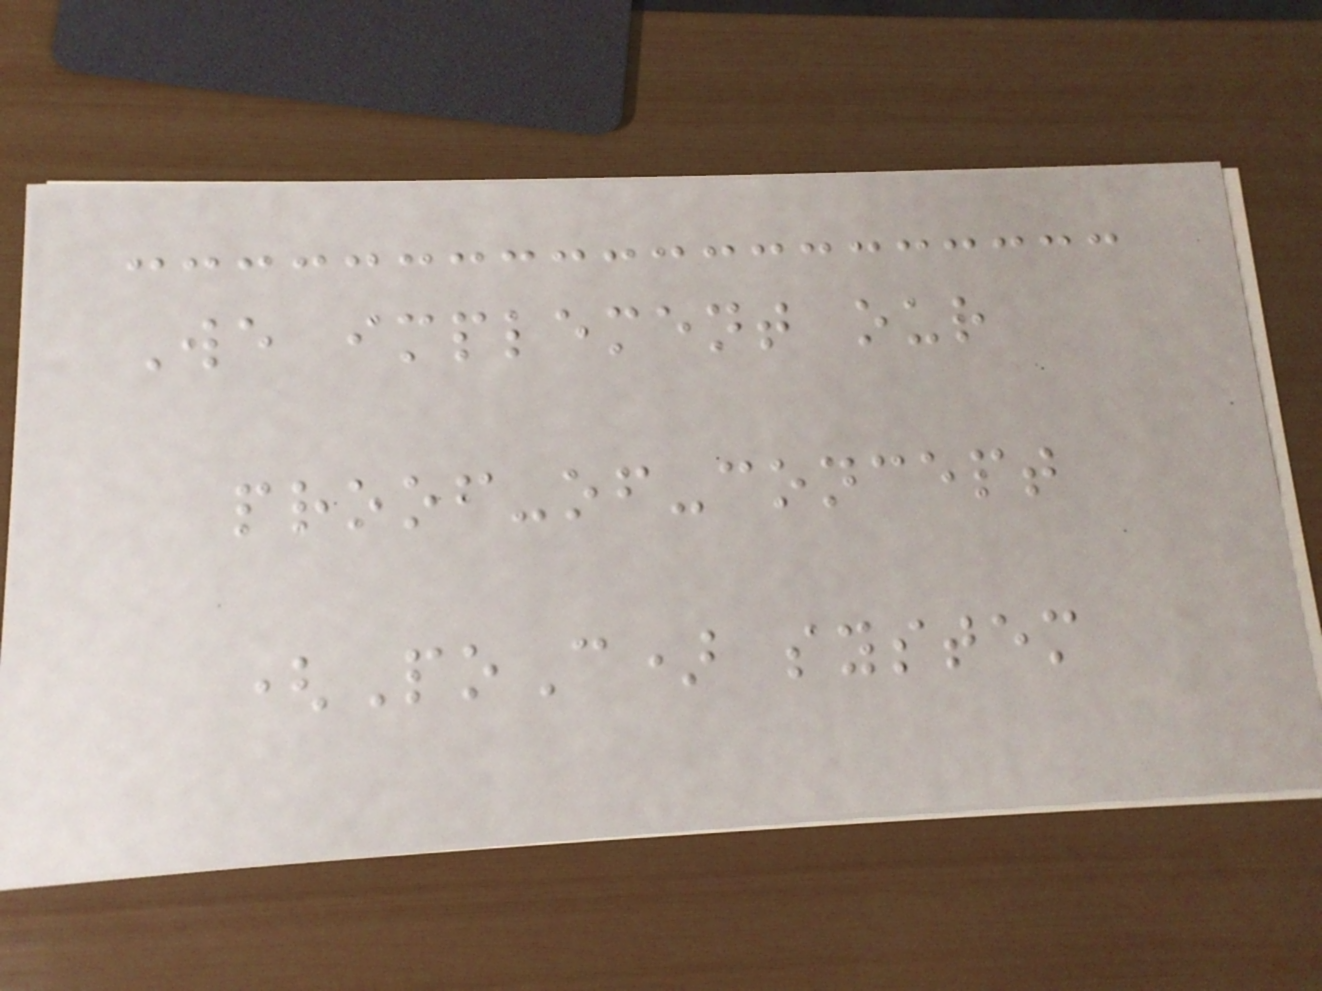We implement our
proof-of-concept
(PoC) system
